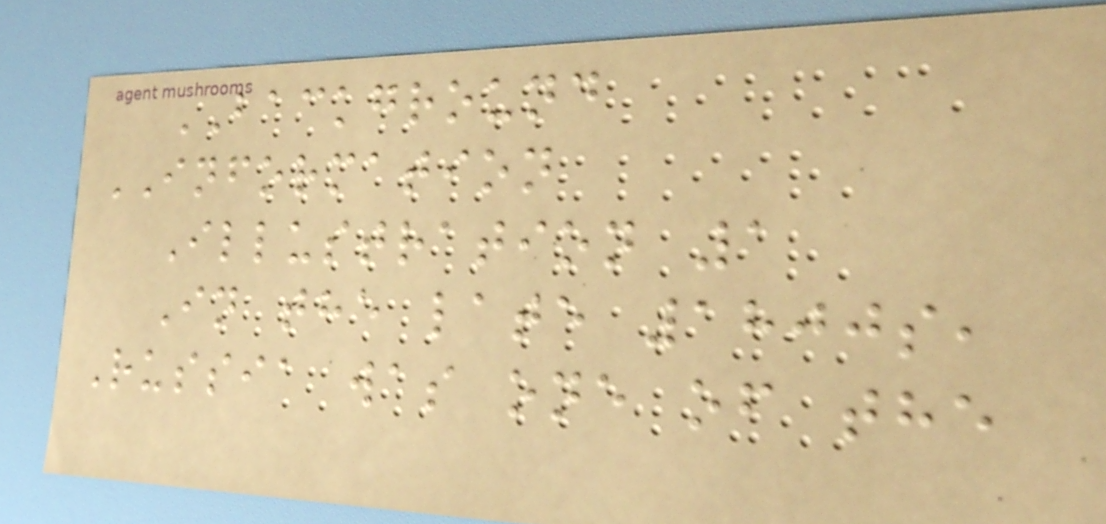BACKGROUND
INFORMATION
Illustration 1
In the late 1800s,
Russia was one of the
